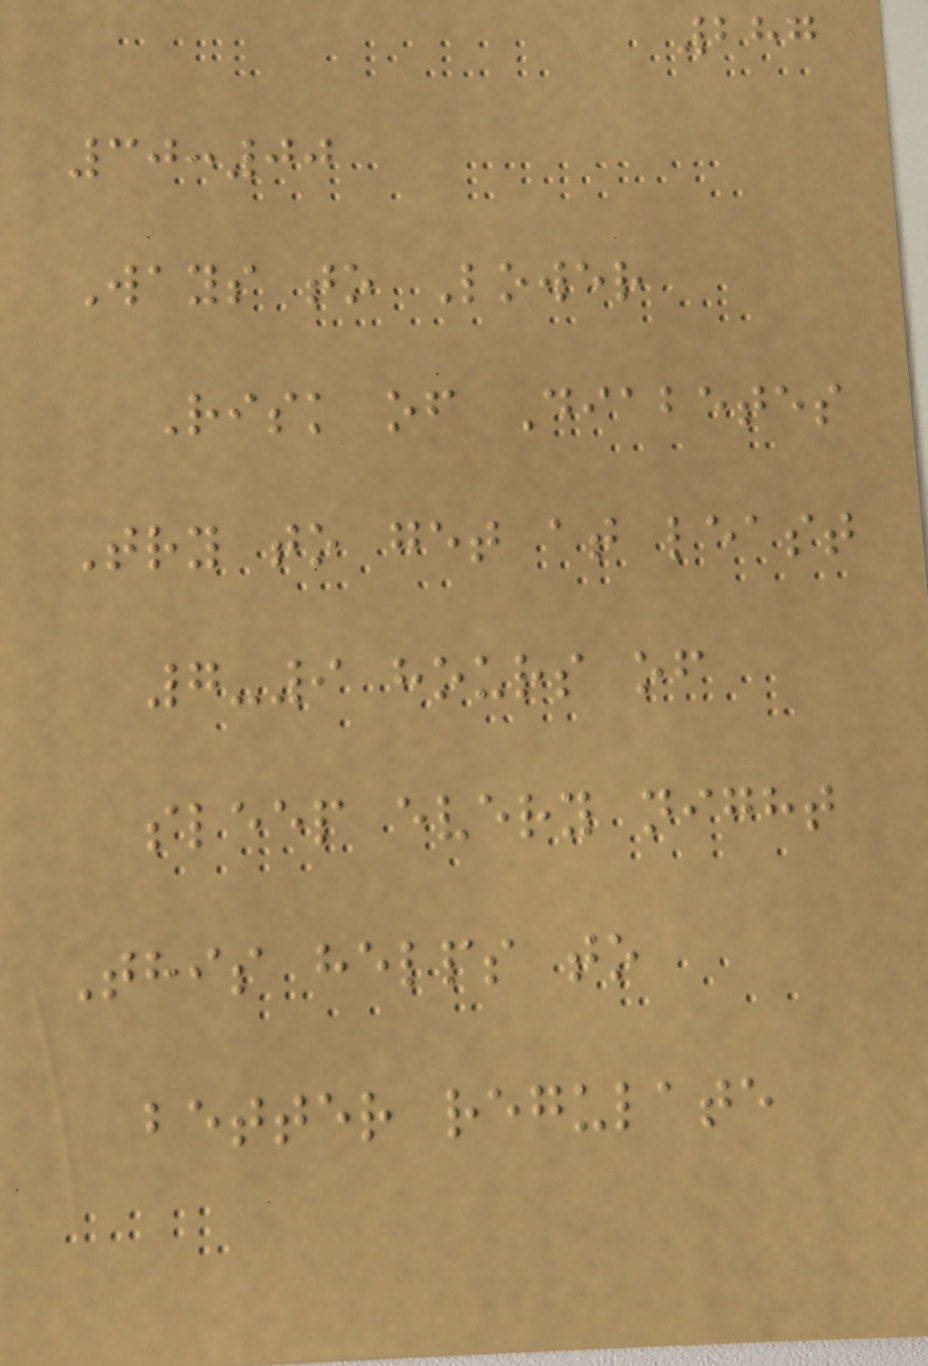287
30:00
Ways to Lower
Risk of Diabetes
Try to get at least
7-9 hours of
sleep every night
This helps to
better regulate
